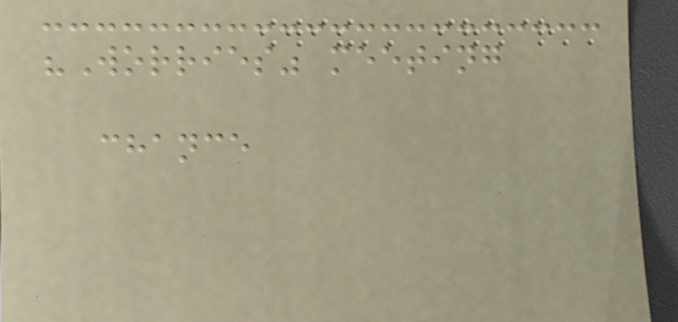"Worries" meeting
chance
